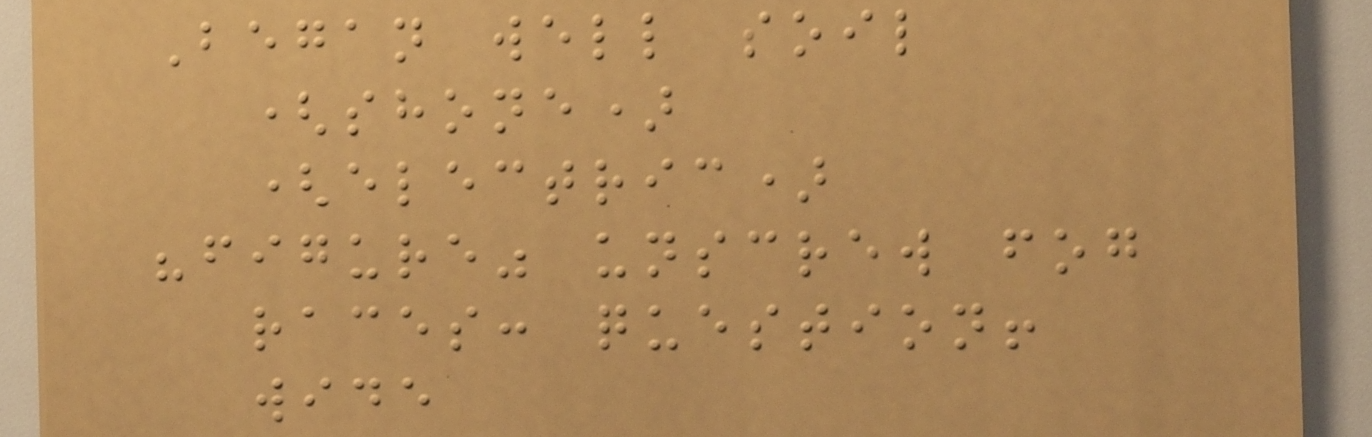Began well soil
(shone)
(electric)
"figure" unscrew fog
races: question!
wide
